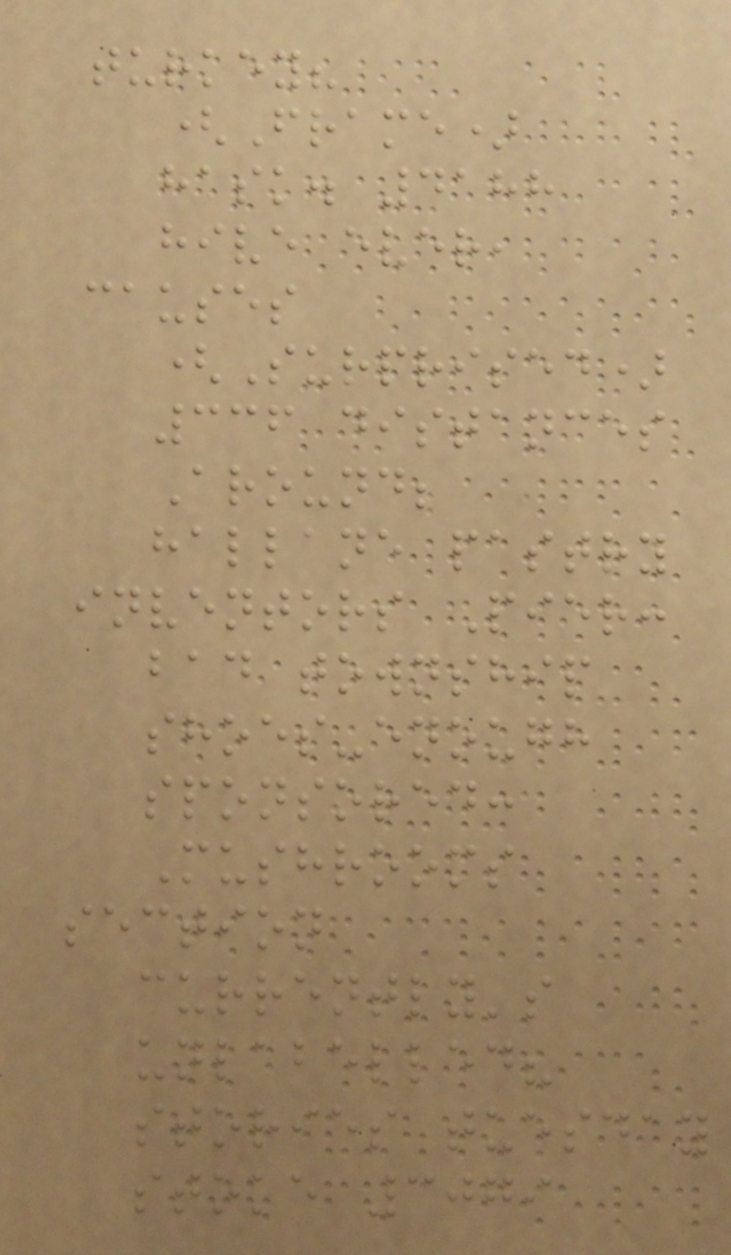turkey?
(Frame)
hask. 4188
hive ever,
causes
(Surprised)
336 distances
Around;
hallane pastry
inventors Pier:
bad township
shoes-enough
sponsored:
Mushrooms
section
currently's
unlabelled?
stories tuesday
stoke 3079
